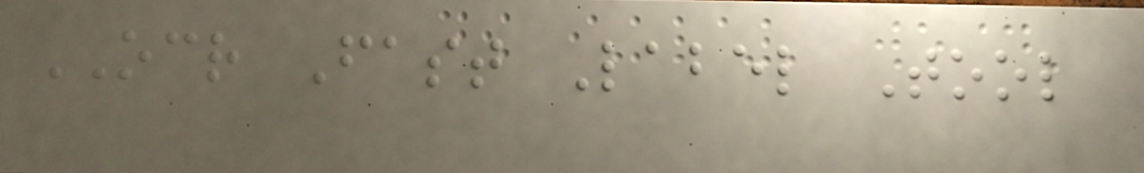OCR Fast Label Tool
